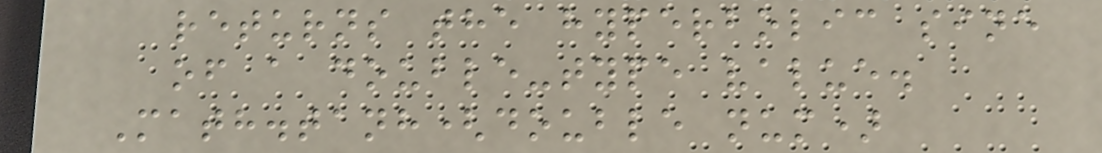returns the hyperbolic sine
of a double-type value.
Math.tanh(double num)
